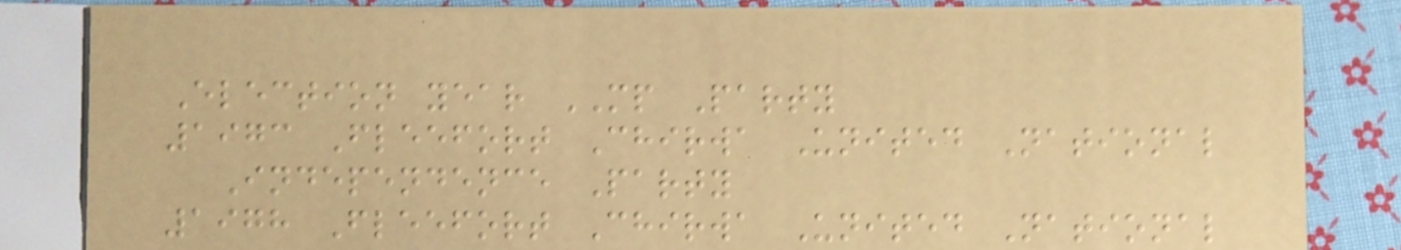Election year MP Party
1973 Fleefort Chirwa United National
Independence Party
1978 Fleefort Chirwa United National
